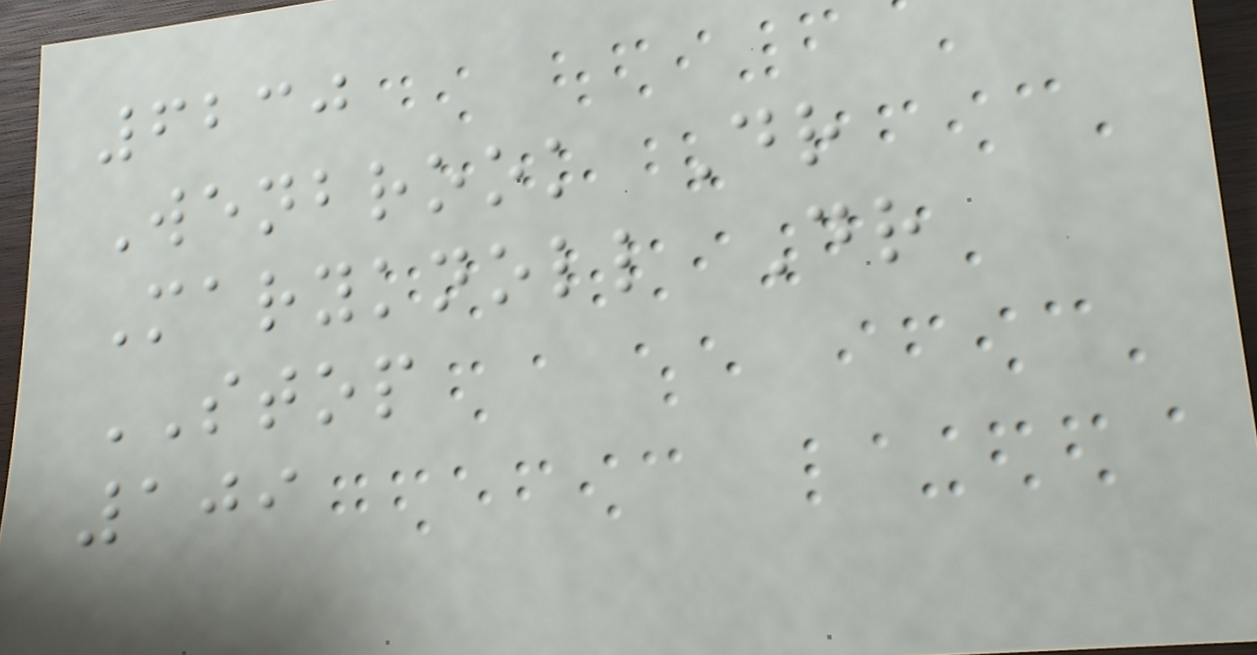6230
Wenbrook Dr
Maryknoll Dr
STOP
109
